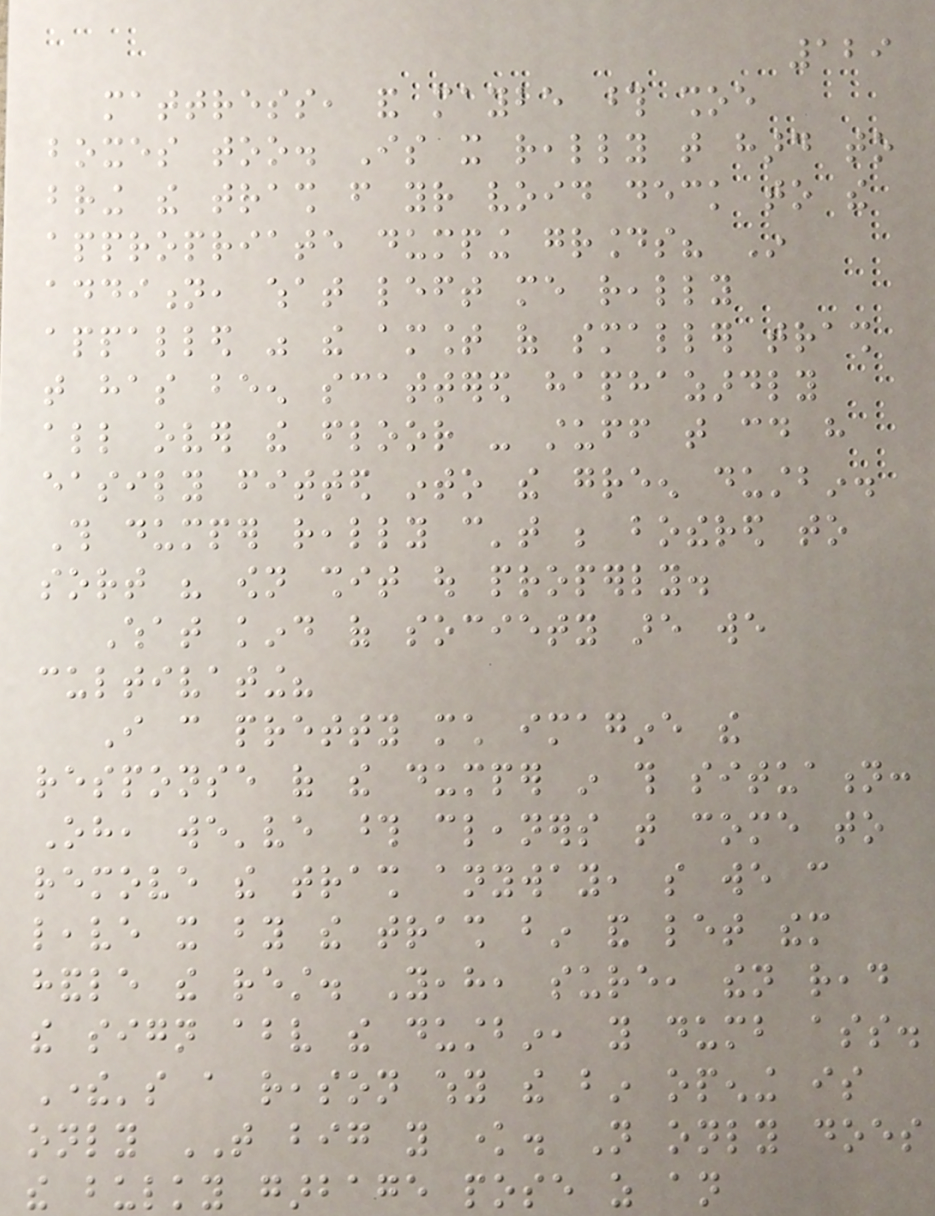129
mattress, and maybe those shoe
boxes too. Is it really that hard to
bring the trash from your void deck to the
appropriate dumping grounds? In
addition, what left me really
appalled was the amount of smaller trash
that has been scattered haphazardly
all over the floor - stuff that could have
easily fitted into the green dustbin.
This dumper really can't be bothered to
sort his own shit out properly.
What kind of society are we
cultivating?
I can pretty much imagine the
response of the dumper in this situation:
Oh, we've those cleaners that come to
remove the trash anyway, so we can
leave it by the trash bin and let them
handle the rest. Yeah, sure, then read
the sign above the dustbin, you dumb ass.
There's a reason why the bin opening is
only THAT big you know. Not only does
the bulky garbage pose as an
